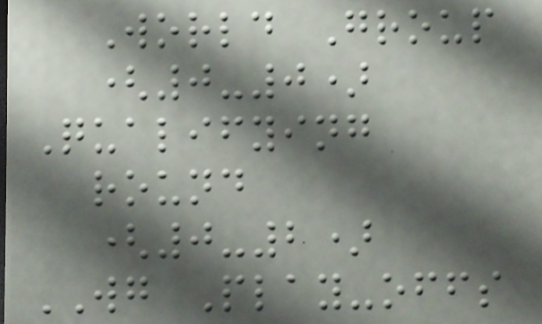World Group
(0-0)
Qualifying
round
(0-2)
WG Play-offs
